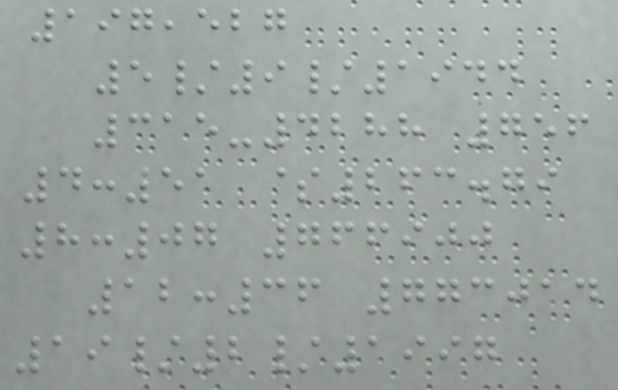197,527
5/9/1944
315-4288 756
4:51 $263.79
8:07 766900
12:36 773014
19/2/1997
